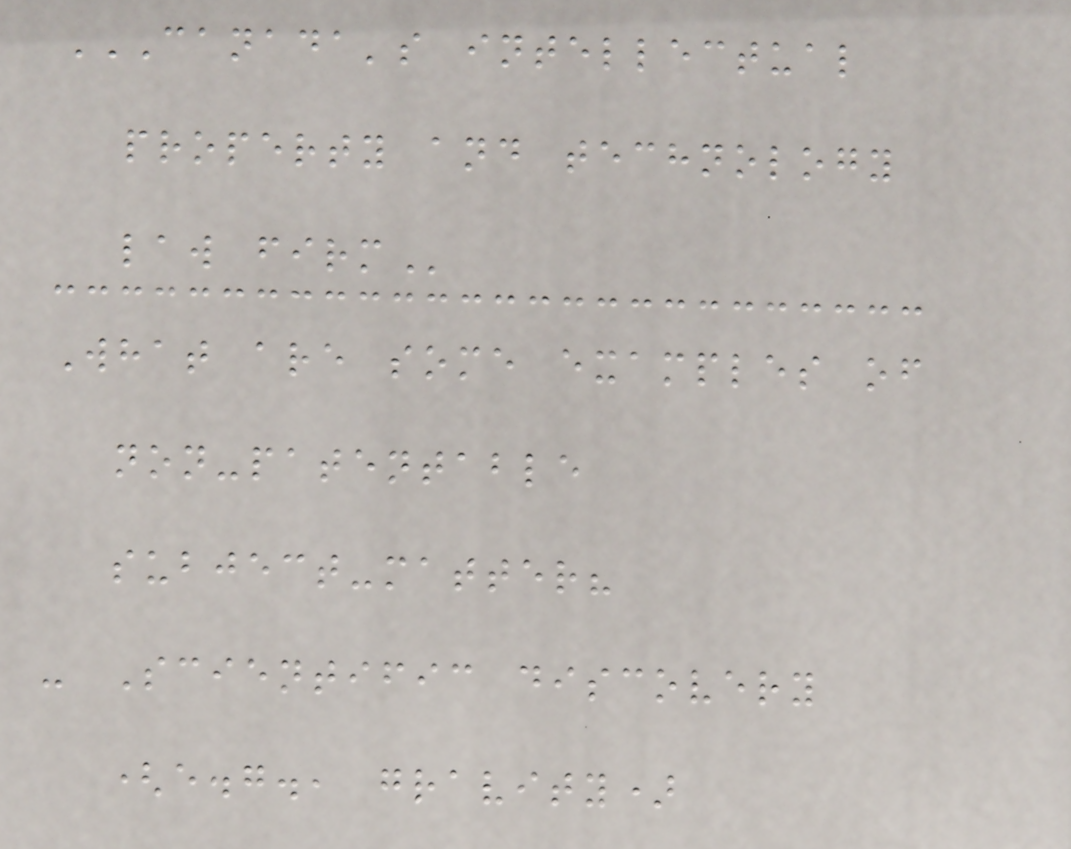CANADA'S INTELLECTUAL
PROPERTY AND TECHNOLOGY
LAW FIRM
What are some examples of
non-patentable
subject-matter?
- Scientific discovery
(e.g., gravity)
